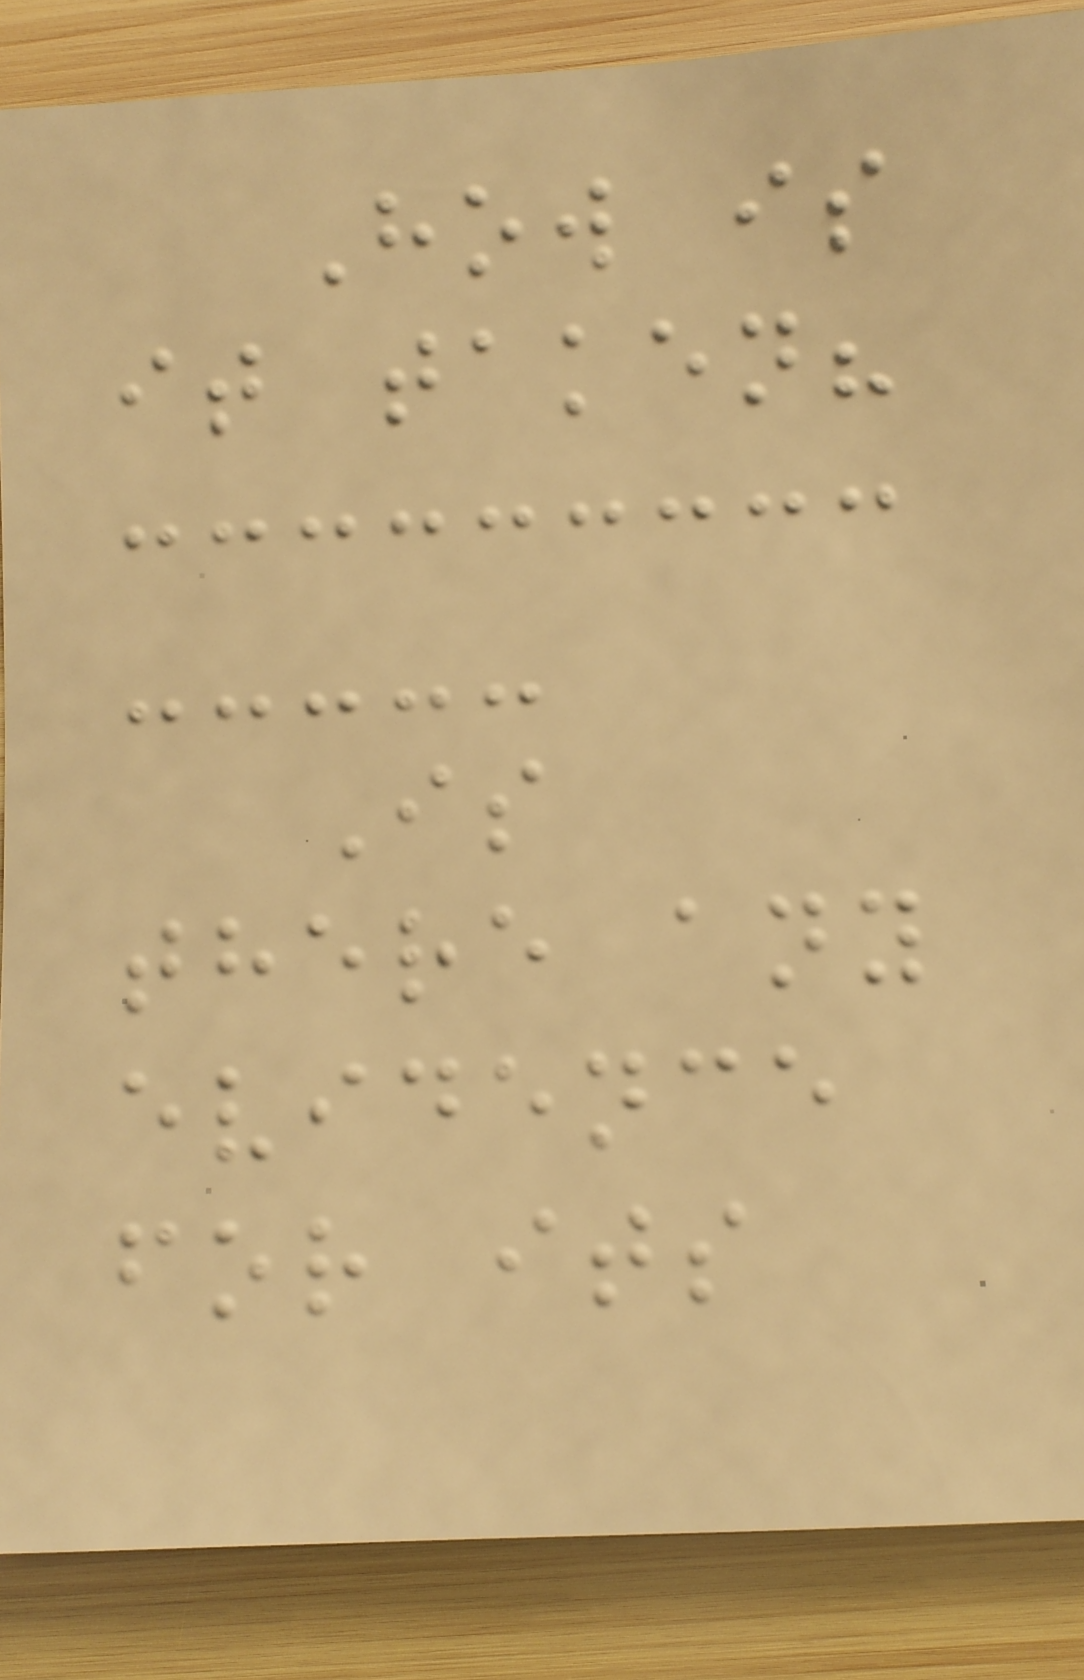How is
it taken?
Is
there any
evidence
for its
